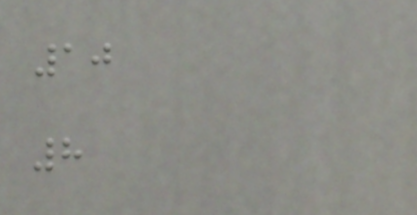10
8
